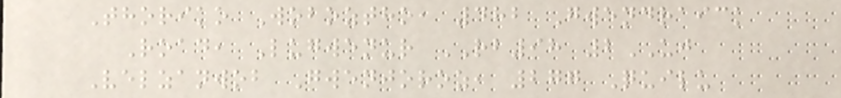Thoriko Woboztho, 482 Gwendraick
Road, Lugwenur RB98 2UJ
Velzanwob Gwenjoroz, 277 Quilu
